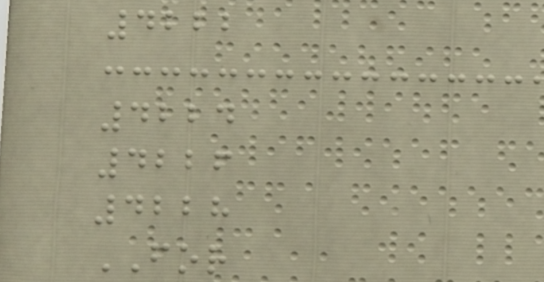4222
4224
4226
4228
FOR
